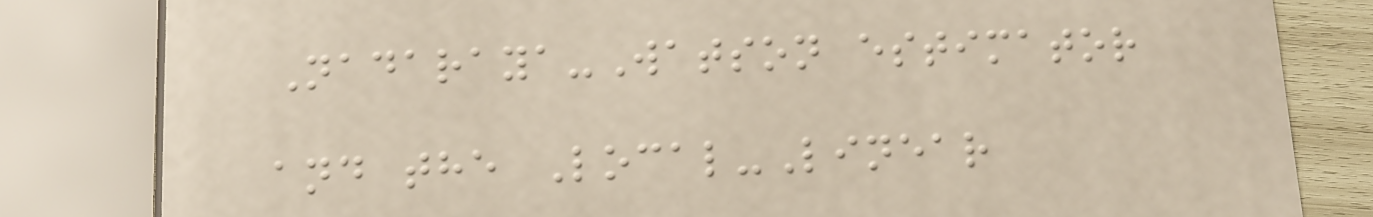Nadaraya-Watson estimator
and the Local-Linear
